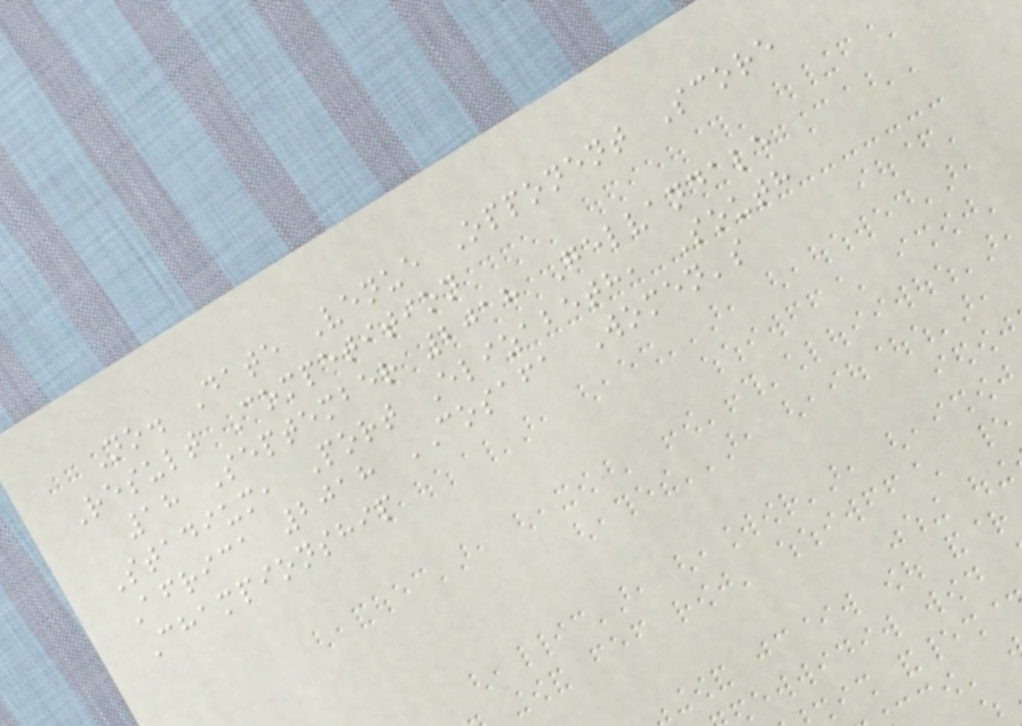No. Date Venue Opponent Score
Result Competition
18 September 2018 Gelvandale
Stadium, Port Elizabeth, South
Africa 2018 COSAFA Women's
Championship
